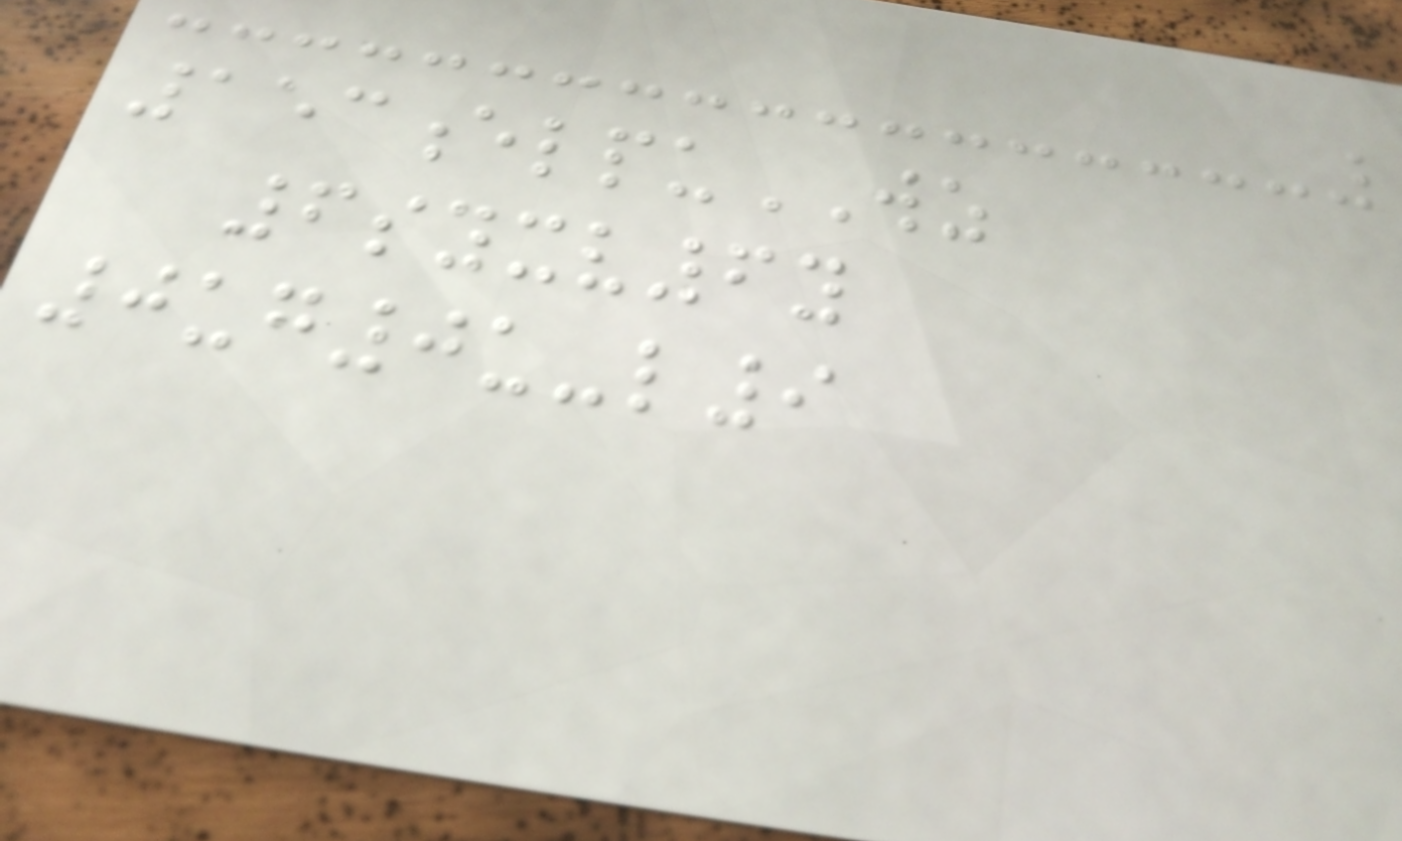153elpuWZ
6syxv6y
0ug0u-l9
